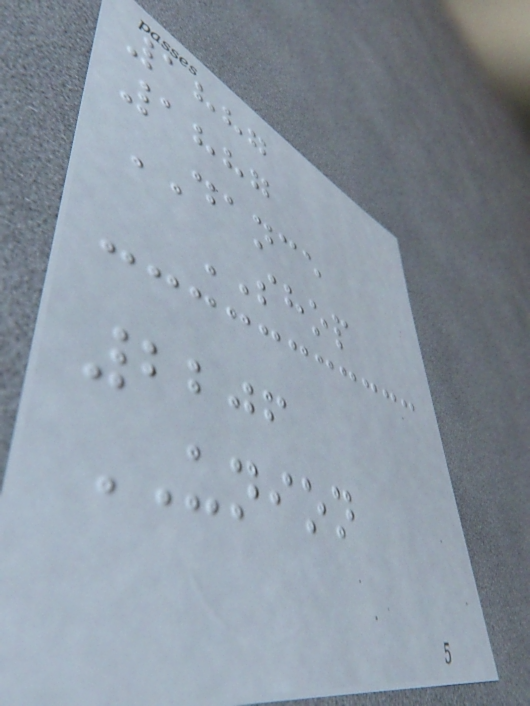1887
1887
DANCE
SHOP
2206
UNION
